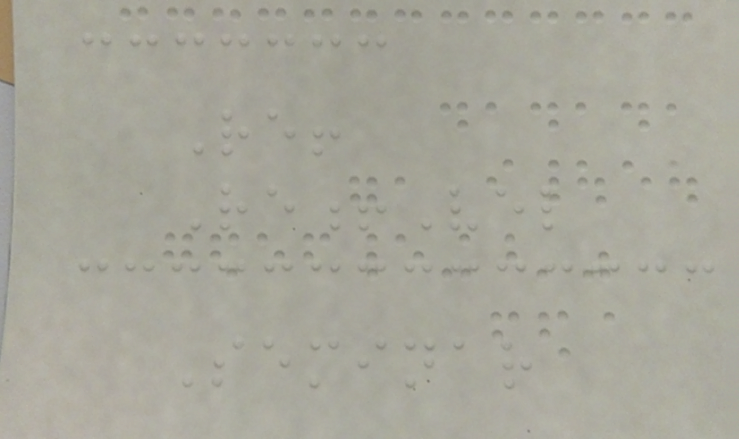Re!
Re!Vel
Seminar
